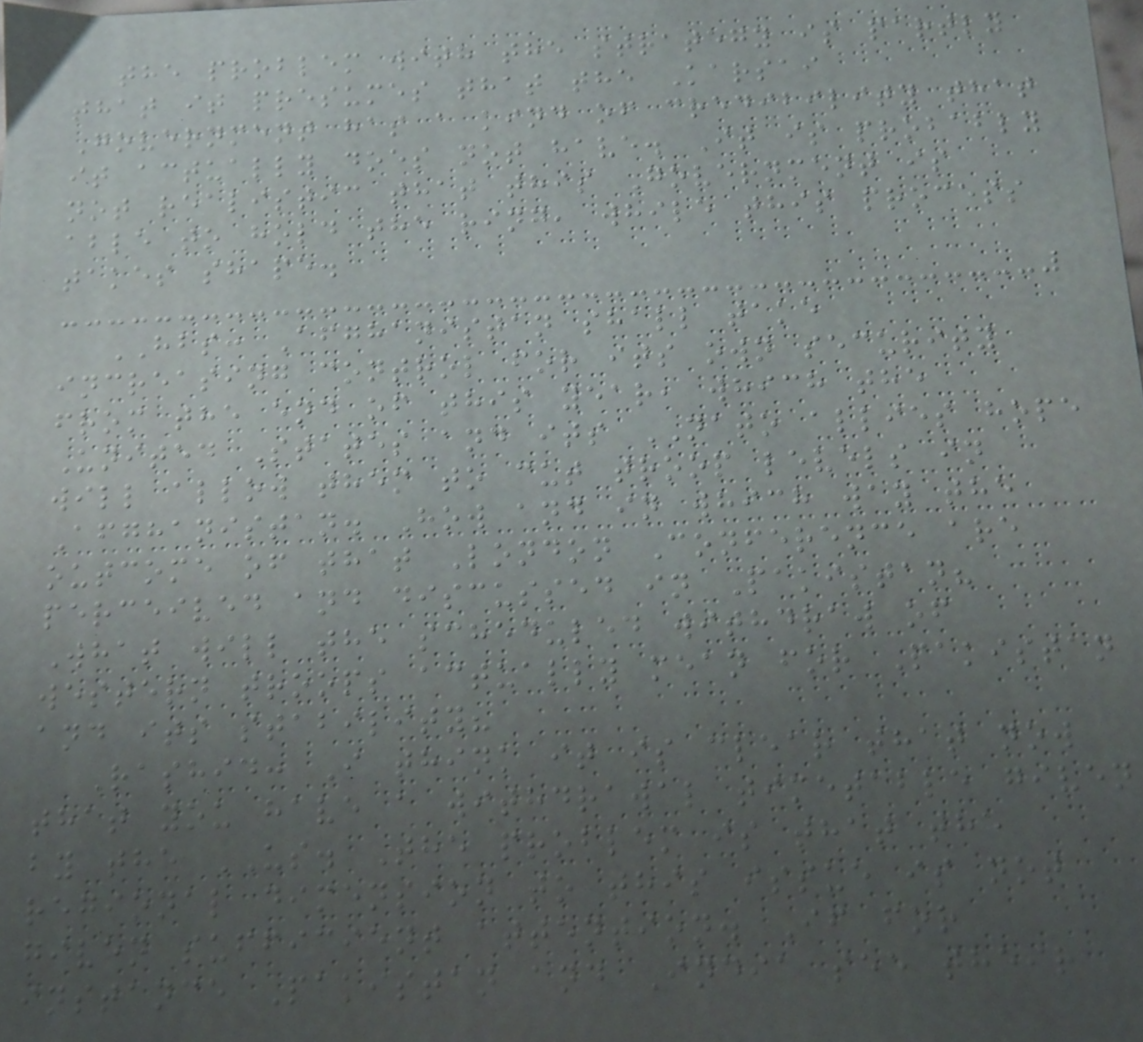the problem with the strategy is partly
that it presumes that the Karsai
Government has a kind of credibility that
it actually does not have. It is probably
not realistic that this Government is
able to hold the ring, while this process
takes shape.
HBS: Afghanistan shall take
increasing control for its own security
from the end of this year, which the
United States and its NATO allies hope
will allow them to cut troop levels in
Afghanistan. How and in which way the
outcome of that London Conference are
perceived and discussed in Pakistan?
What will the scheduled withdraw of
western troops actually mean for Pakistan
and its stability?
Rashid: I think it is clear that now
that you have a withdrawal timetable given
by the US. The problem is that the
regional dimension to this issue is not
given sufficient attention. If for
instance Pakistan and India see their
